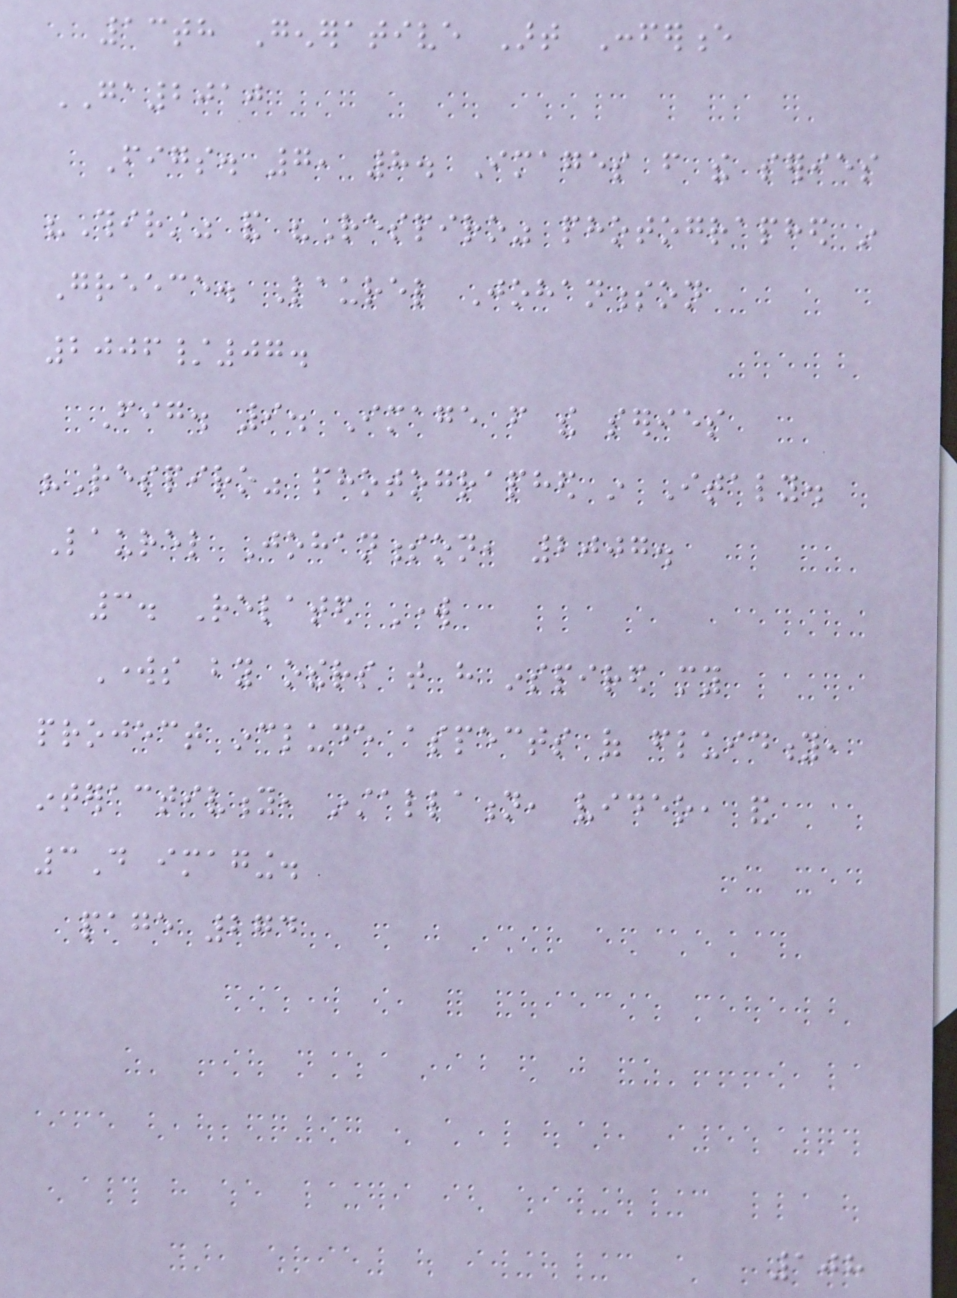13th Generative Art Conference
GA2010
Figs. 7, 8. Images from the series
"Thirst" and "Respiro" photographed in
Greece. Laurel Johannesson
2006/07.
Fig. 9. Image from the series
"Respiro" photographed in Italy.
Laurel Johannesson, 2007.
3. Related Work
Works by others that have inspired my
project include aspects of fluidity,
interactivity, installation, video, and
3D imaging.
page 274
108
